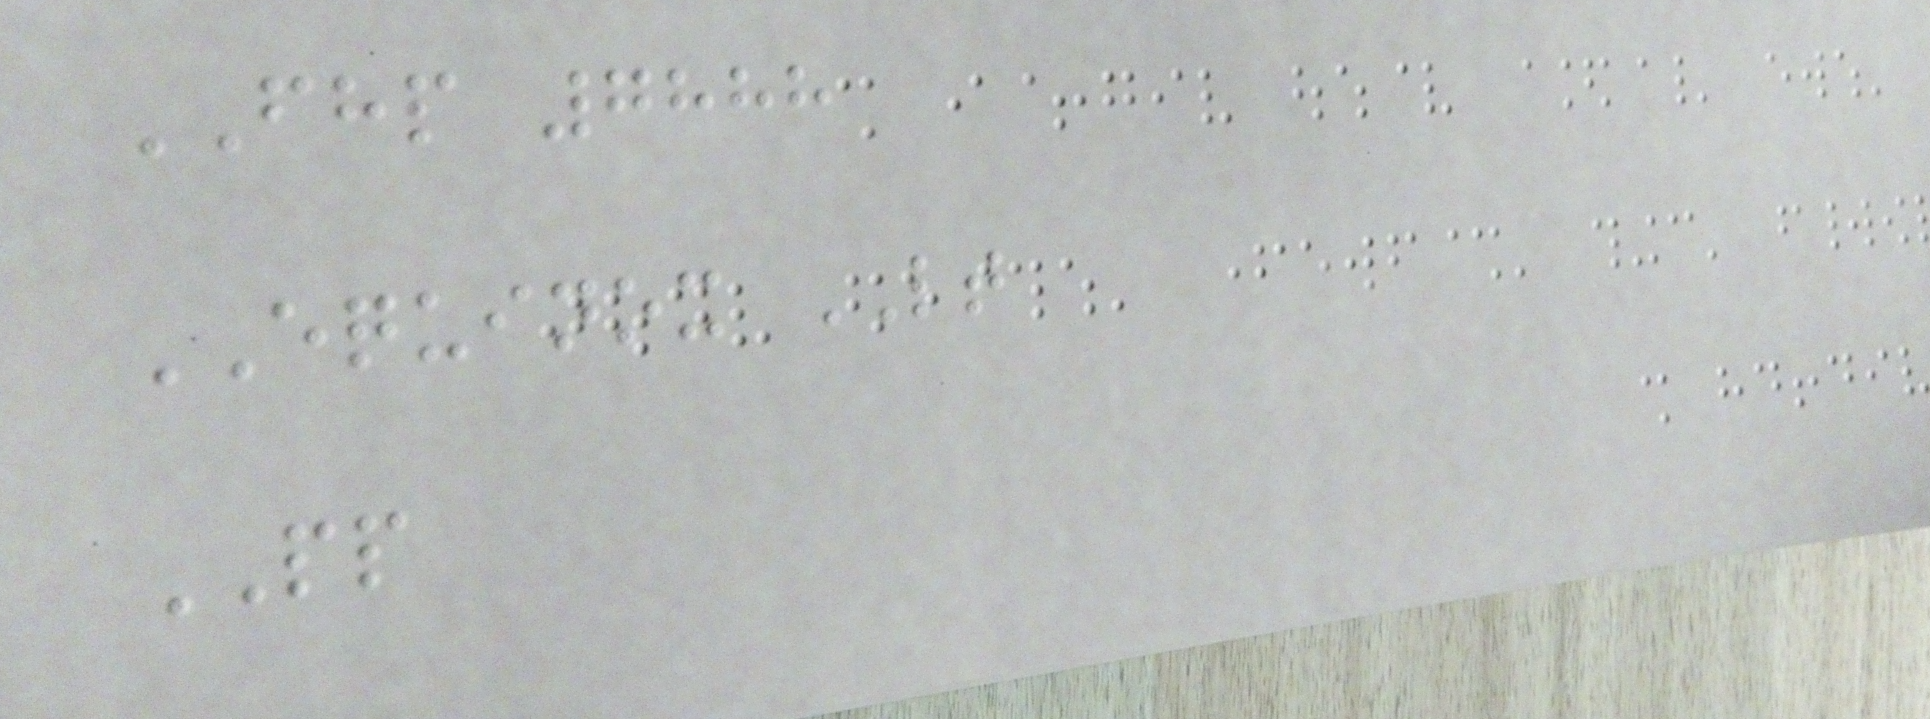FHP 7888
EQUINOX LT
PP
